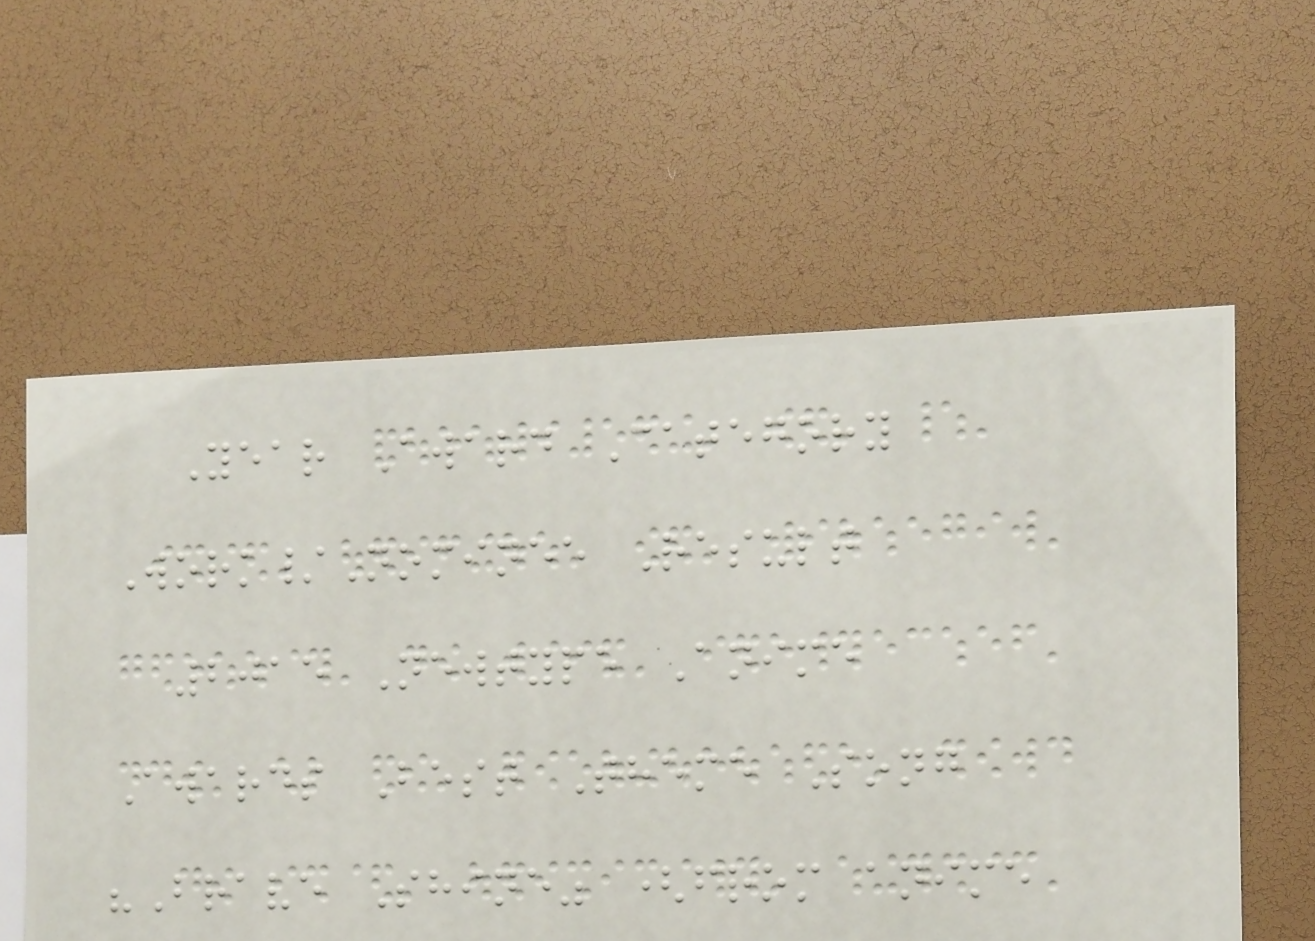Year Award Category
Work/Nominee Result
2015 Newtype Anime
Awards Best Theme Song
"Brave Shine" (from anime
